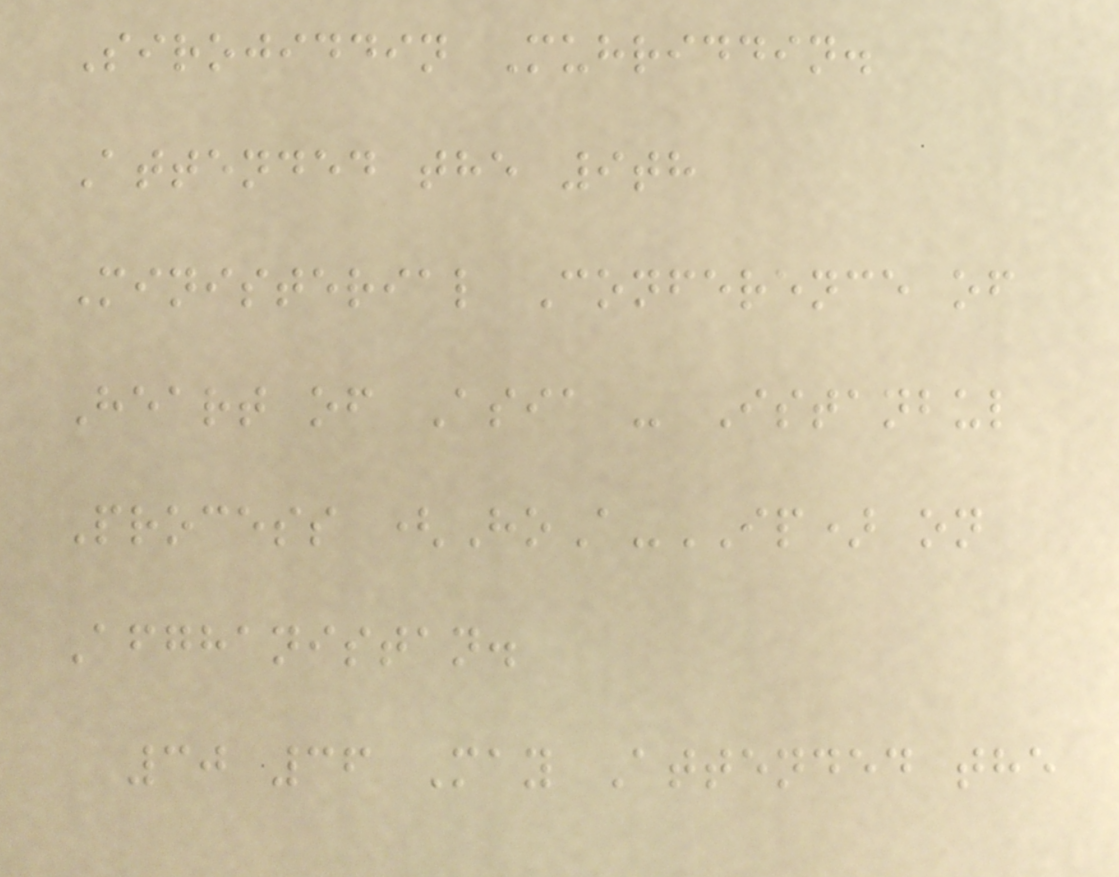Sirojiddin Muhriddin.
Attended the 9th
Ministerial Conference of
Heart of Asia - Istanbul
Process (HoA-IP) on
Afghanistan.
30 36 May Attended the
